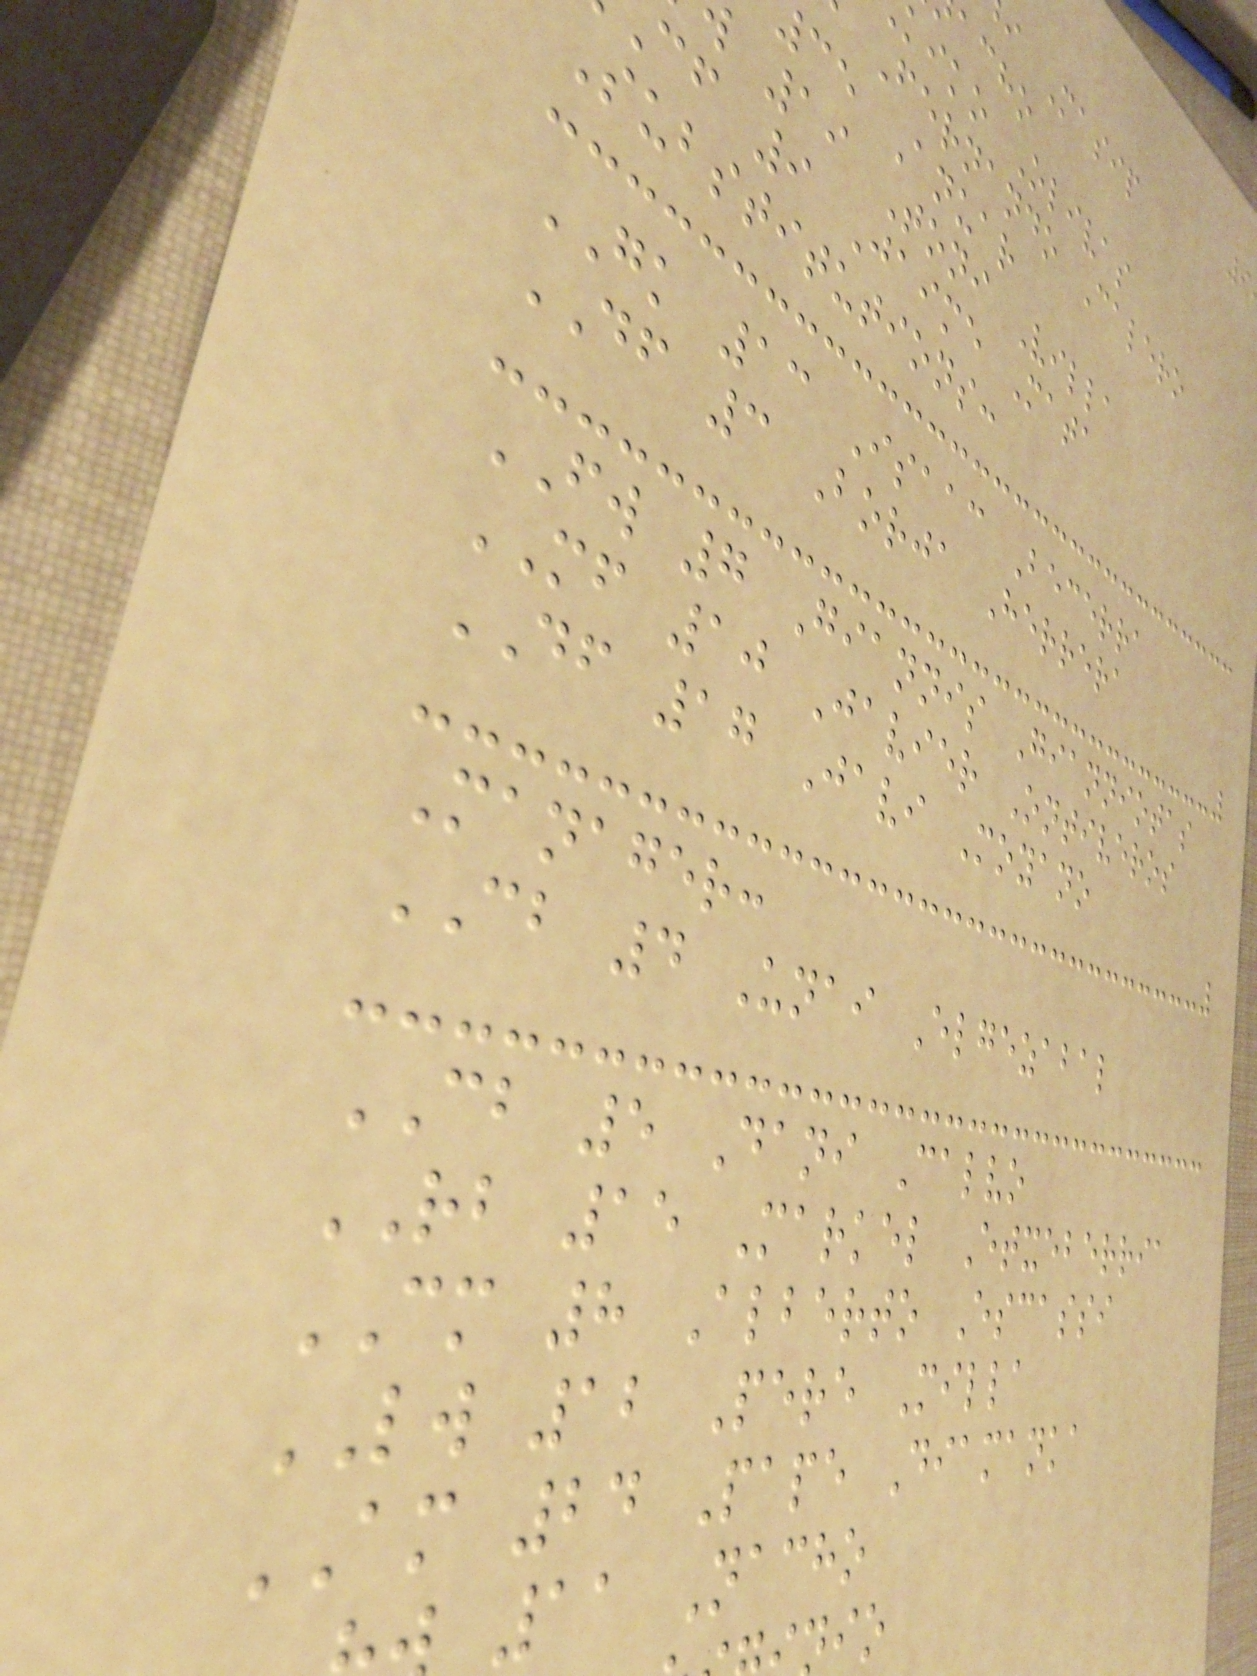i Masip
acho
kiko Olivas
Fernando Calero
ce Anuar
19 Toni Villa
cf 9 Jaime Mata
Substitutions:
GK 13 Isaac Becerra
DF 3 Borja Herrera
FW 7 Giannis Gianniotas
MF 10 Javier Ontiveros
DF 17 Javi Moyano
Manager:
CB 4 Unai Elgezabal
CB 5 Dani Calvo
RB 15 Markel Etxeberria
CM 8 Alberto Escassi
LW 12 Pere Milla
AM 24 Pape Diamanka
11 Nacho
